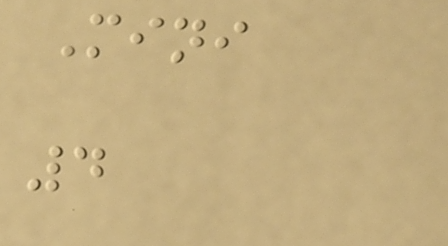Mini
4
